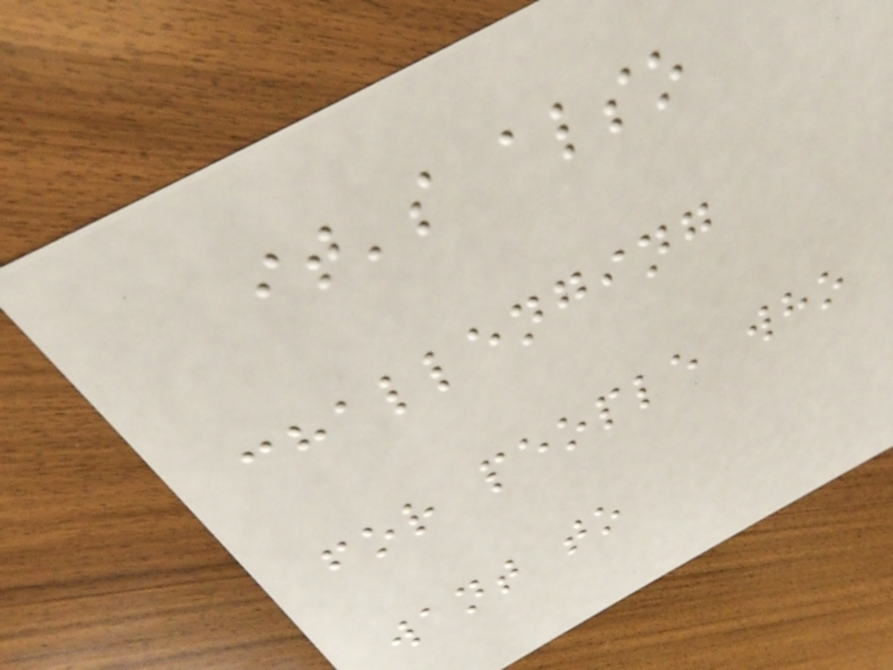it's also
challenging
for people who
want to
